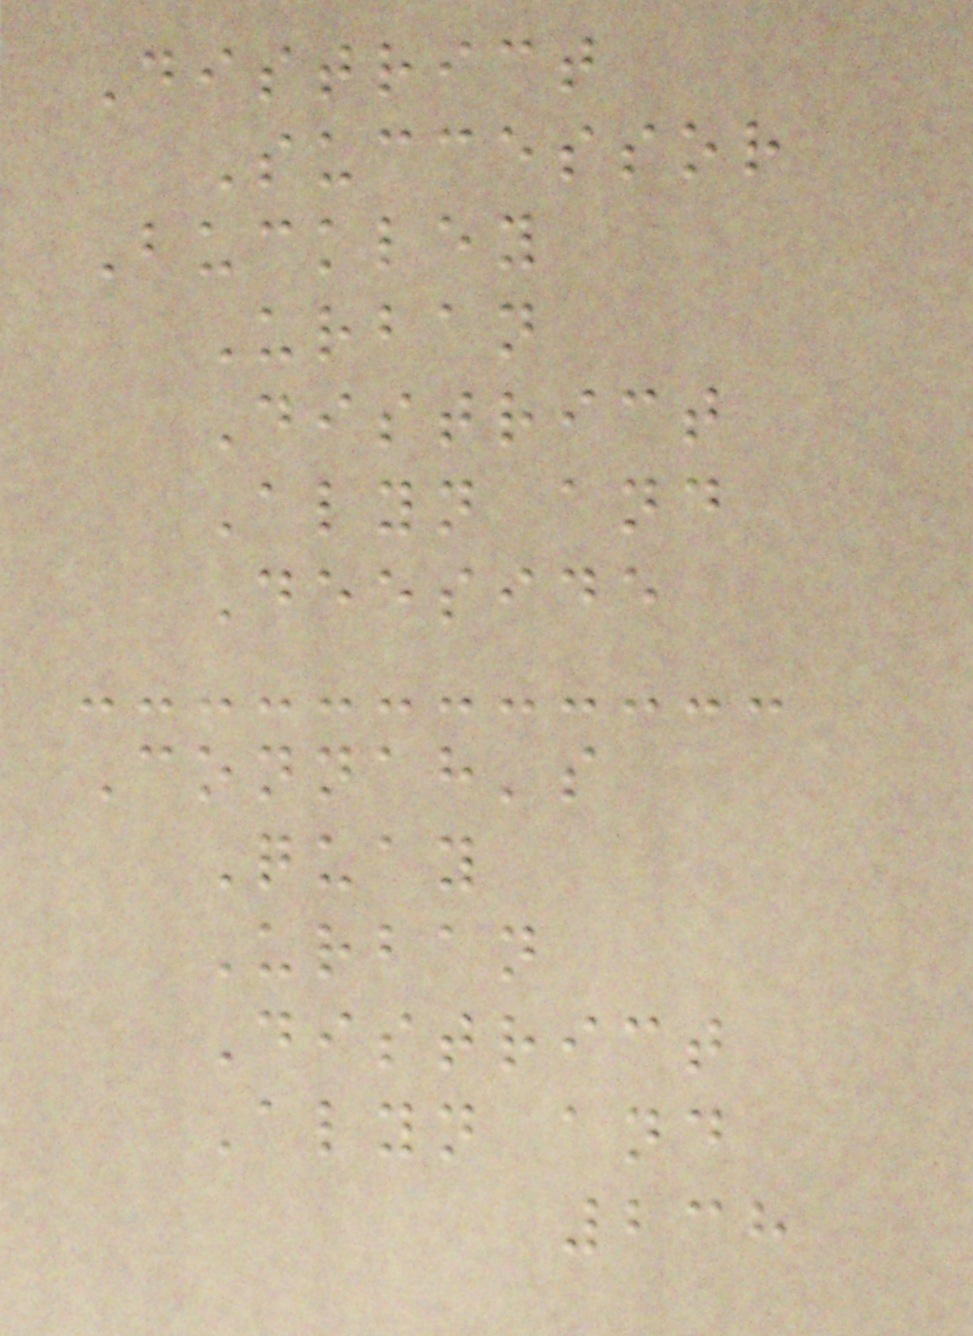District
Successor
Buckley
Urban
District
Alyn and
Deeside
Connah's
Quay
Urban
District
Alyn and
238
